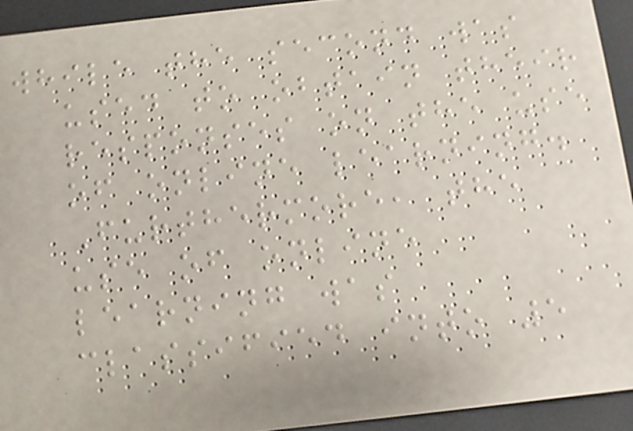while the second was
used to obtain their
responses on the use
of online learning.
Furthermore, the
use of online
learning was
classified into 5
